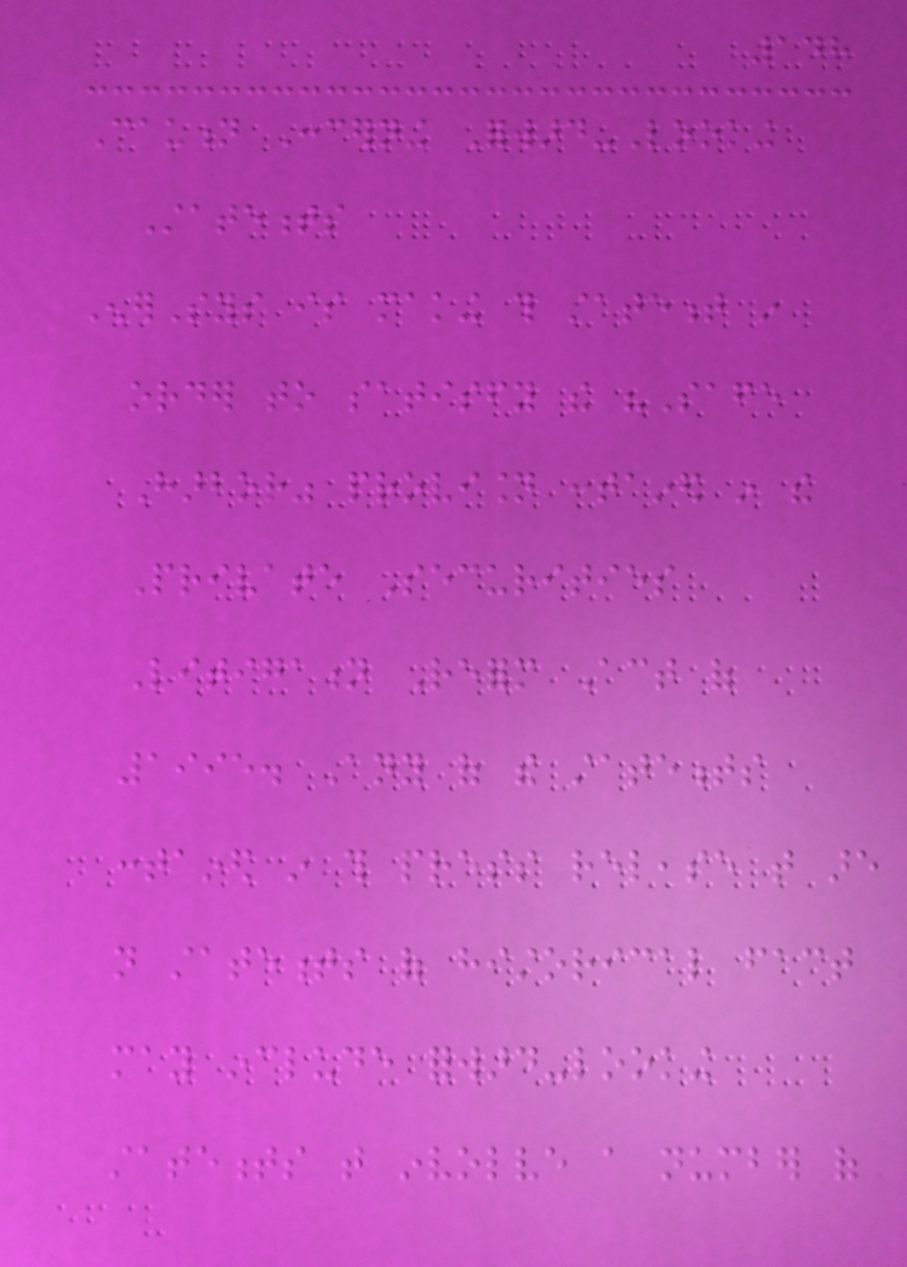148
Caution Concerning Forward-Looking
Statements
EnerSys is making this statement in
order to satisfy the "Safe
Harbor" provision contained in the
Private Securities
Litigation Reform Act of
1995. Any of the statements
contained in this press release that are
not statements of historical fact
may include forward-looking
statements that involve a number of
